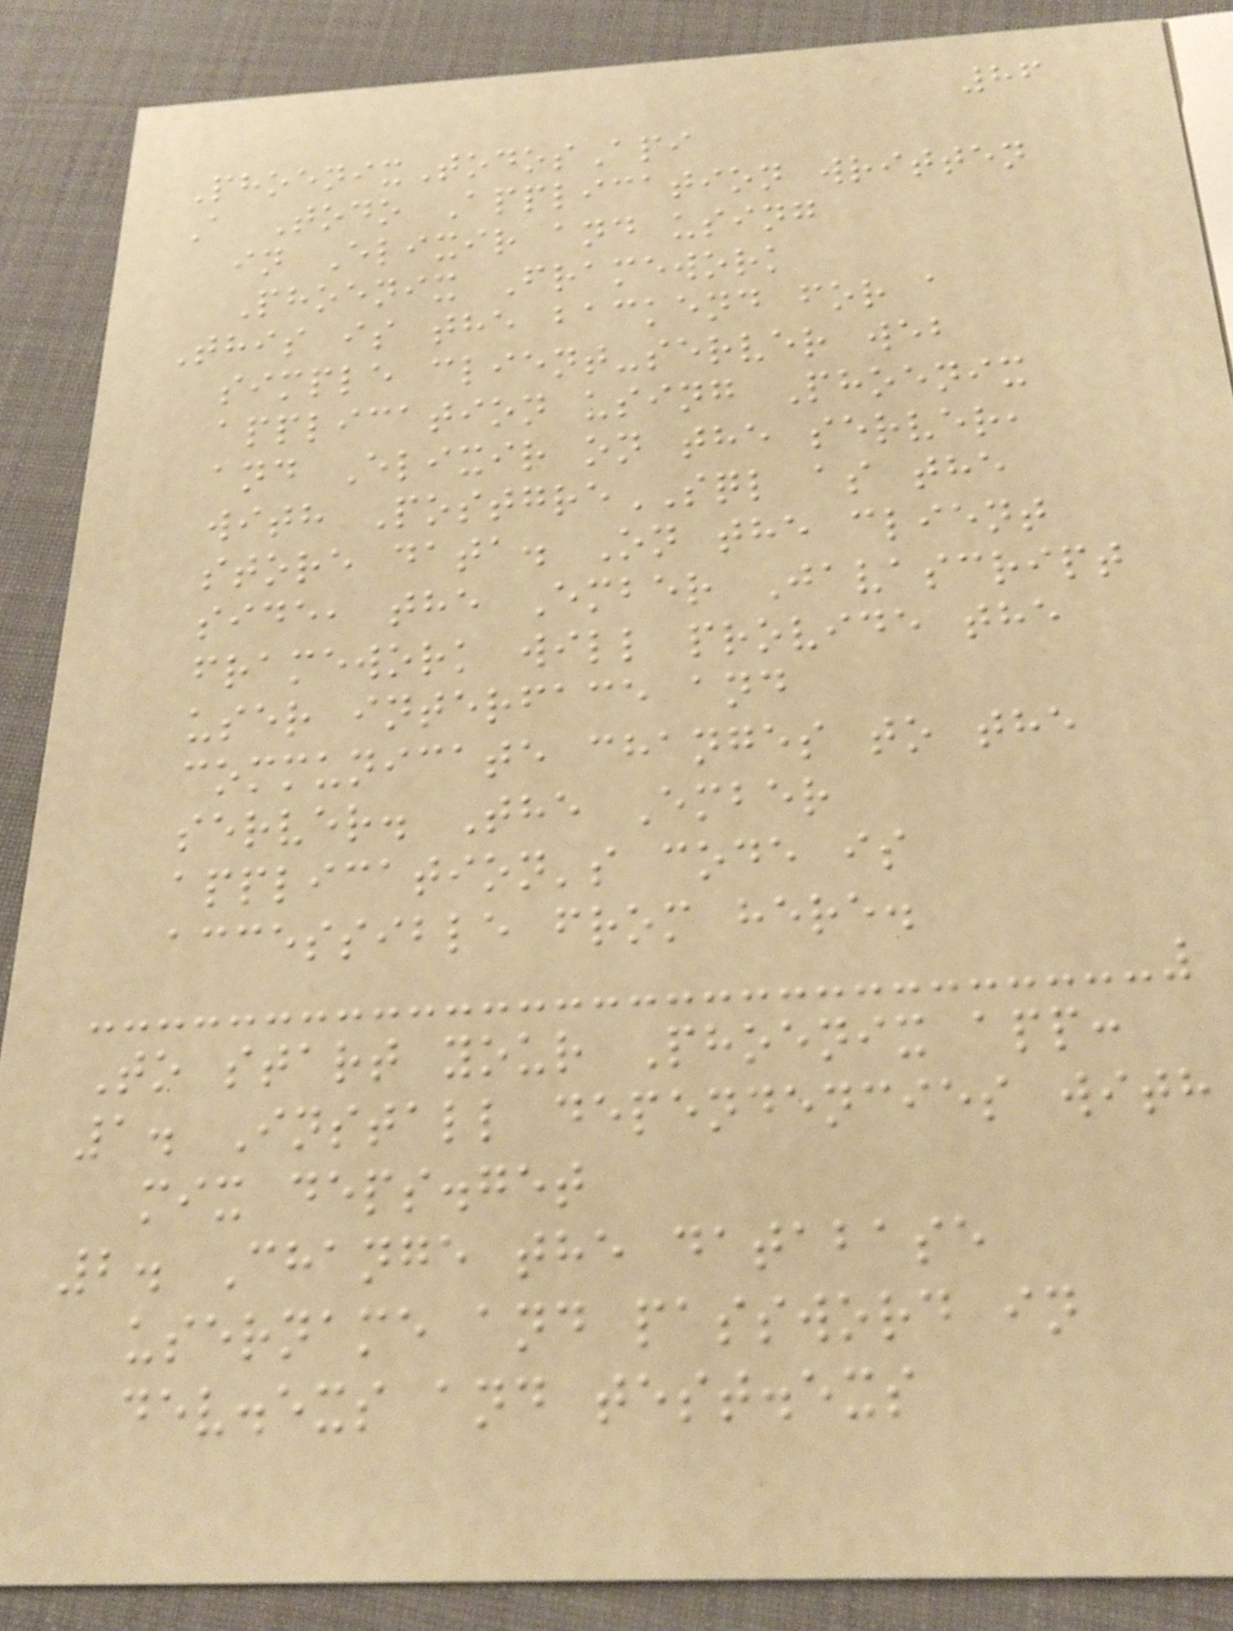86
PhoenixTodosApi
A Todo Application written
in Elixir and using
Phoenix Framework
This is the backend for a
simple client-server web
application using Phoenix
and Elixir on the server,
with PostgreSQL as the
store data. On the client
side, the Ember Javascript
framework will provide the
user interface and
communicate changes to the
server. The Ember
application's code is
accessible from here.
To start your Phoenix app:
1. Install dependencies with
mix deps.get
2. Change the database
username and password in
dev.exs and test.exs
